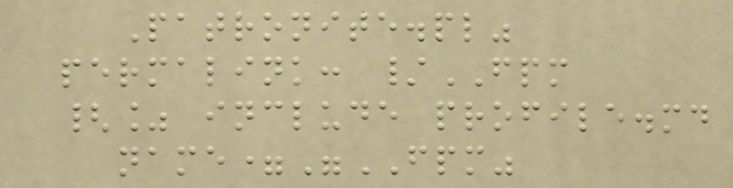Patronite.pl"
permalink: /FPM
{% include profile.md
name="FPM"
